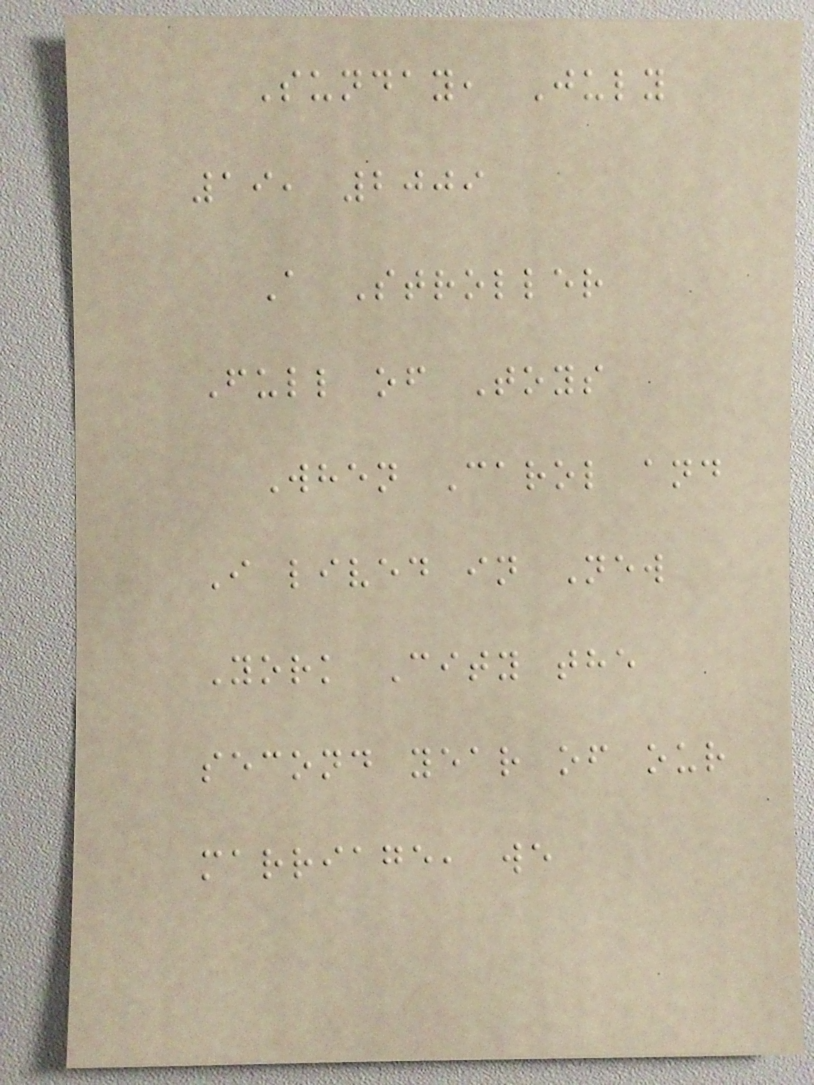Sunday, July
19, 2009
A Stroller
Full of Toys
When Carol and
I lived in New
York City the
second year of our
marriage, we
